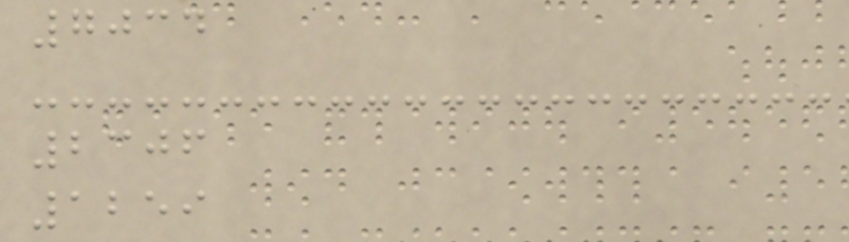7034
2306
1259
